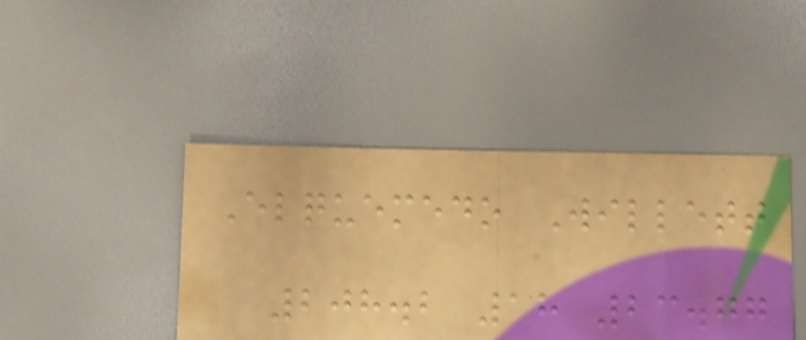Elquemedo Willett
208.2 18 23.77
